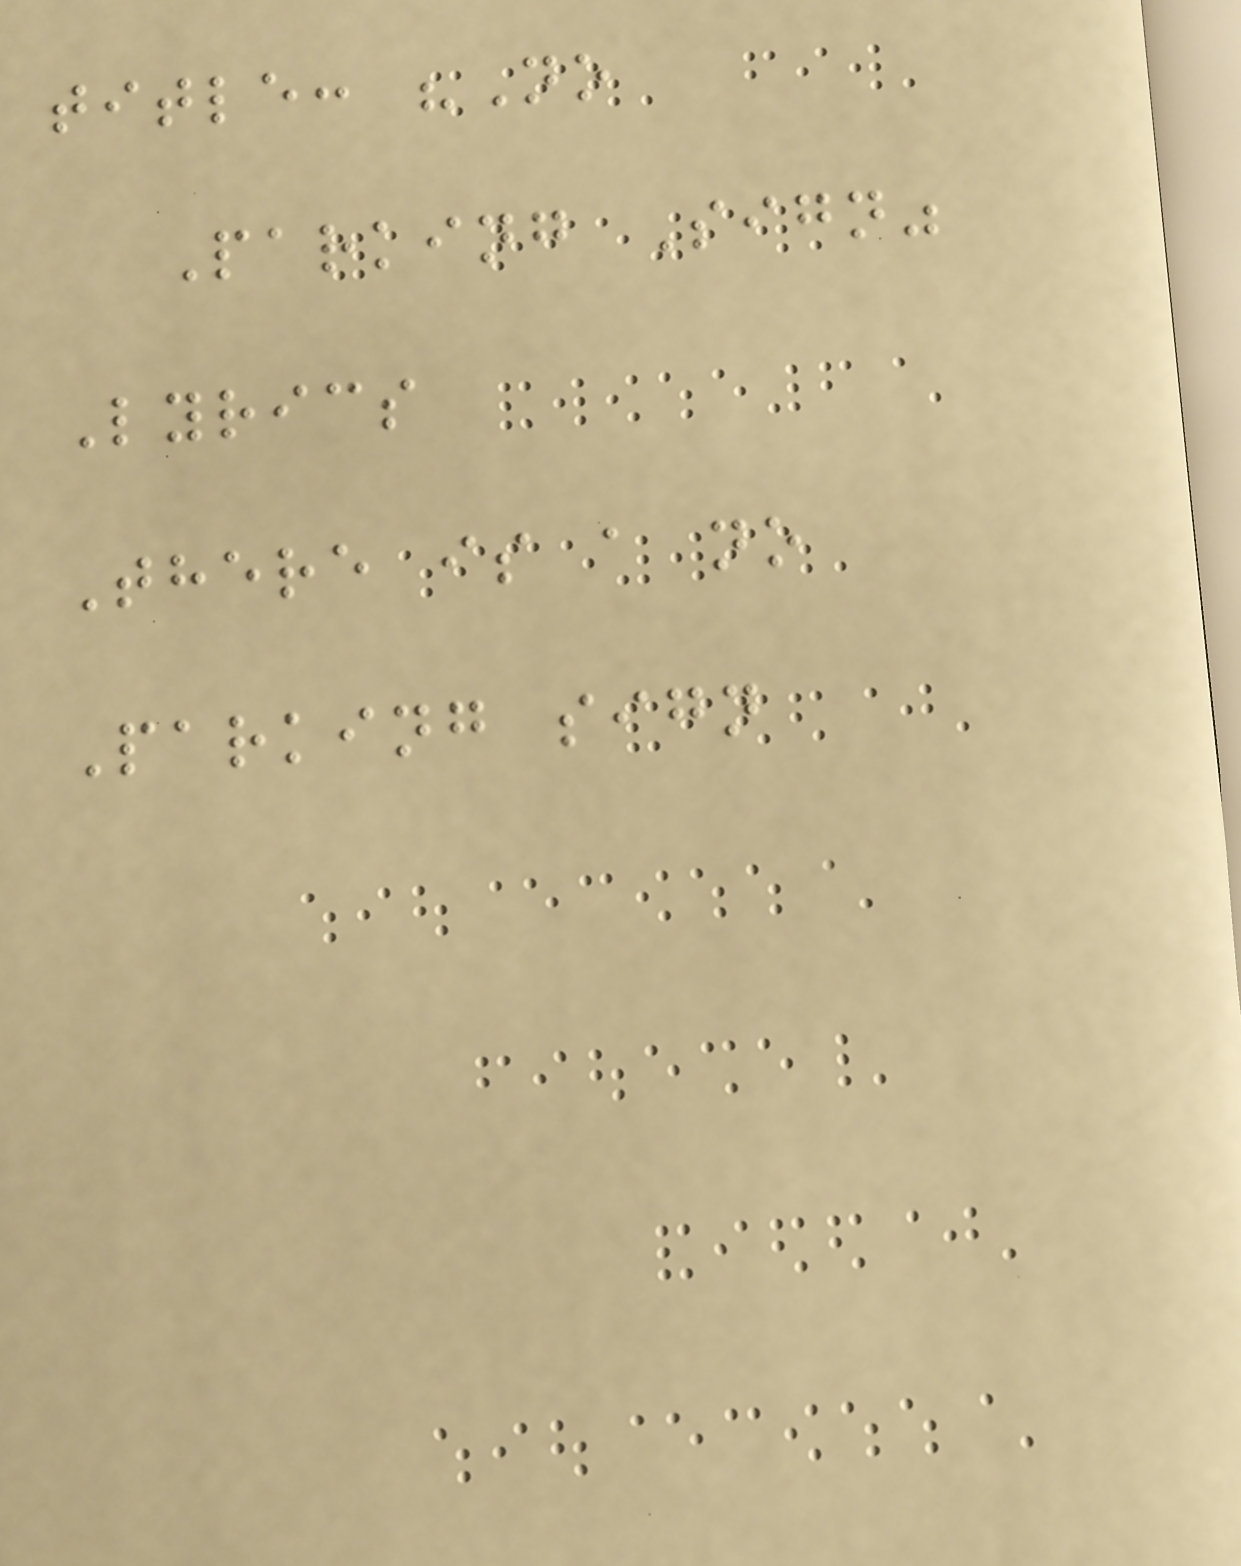title: "No
Parking Sign"
Lyrics
There is a no
Parking sign
